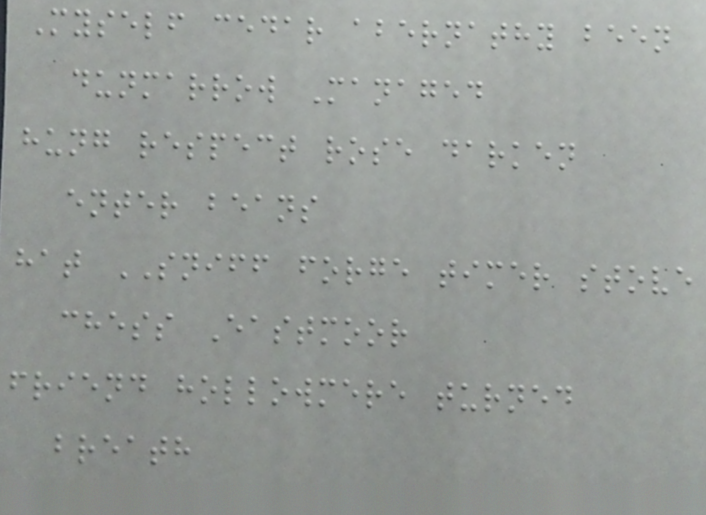Myself cedar abernathy been
dunmarrow Managed
hung respect rose darken
enter beans
hat SNIFF forge timer stove
chess Eastmoor
friend hollowmere turned
breath
